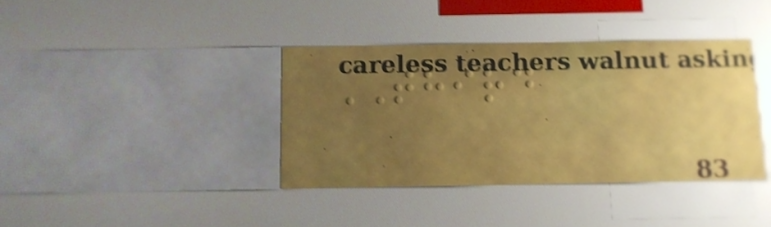THIRD
